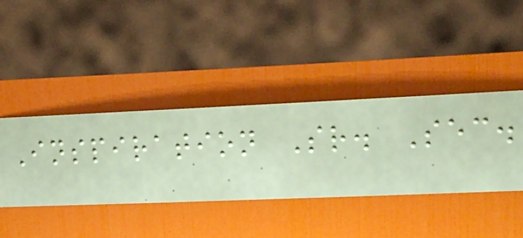Inspiration Sr. Sec.
